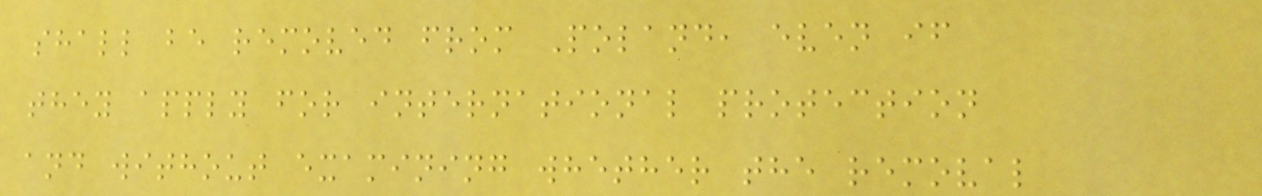shall be removed from Poland, even if
they apply for international protection
and without examining whether the removal
